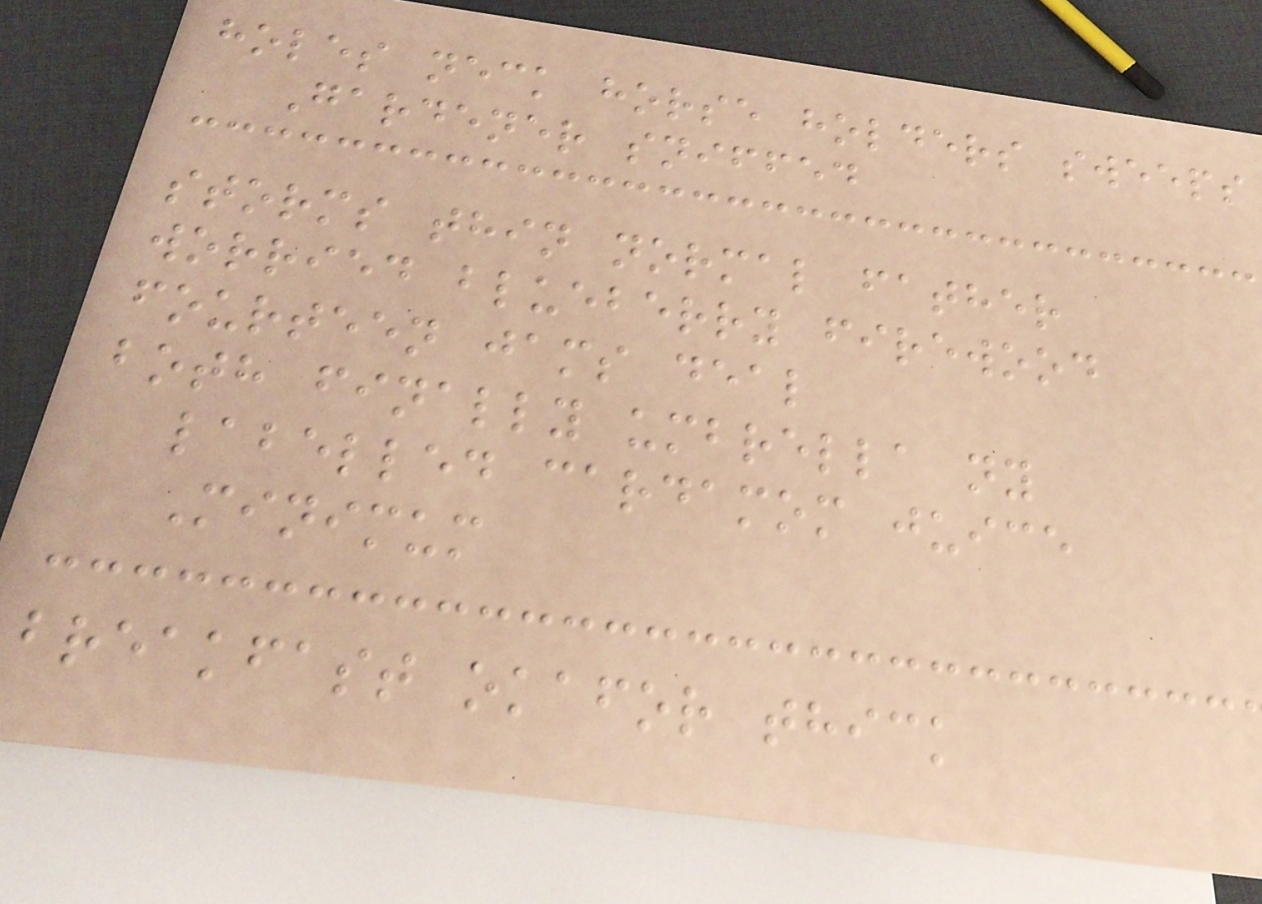holes neck horse holders sweeps
Gardener sniffed
storms thin normal father
worried blueberry firewood
fourteen jams deal
both finally umbrella ny
labelled cardamom juice
Minimum
breakfast okafor thick
